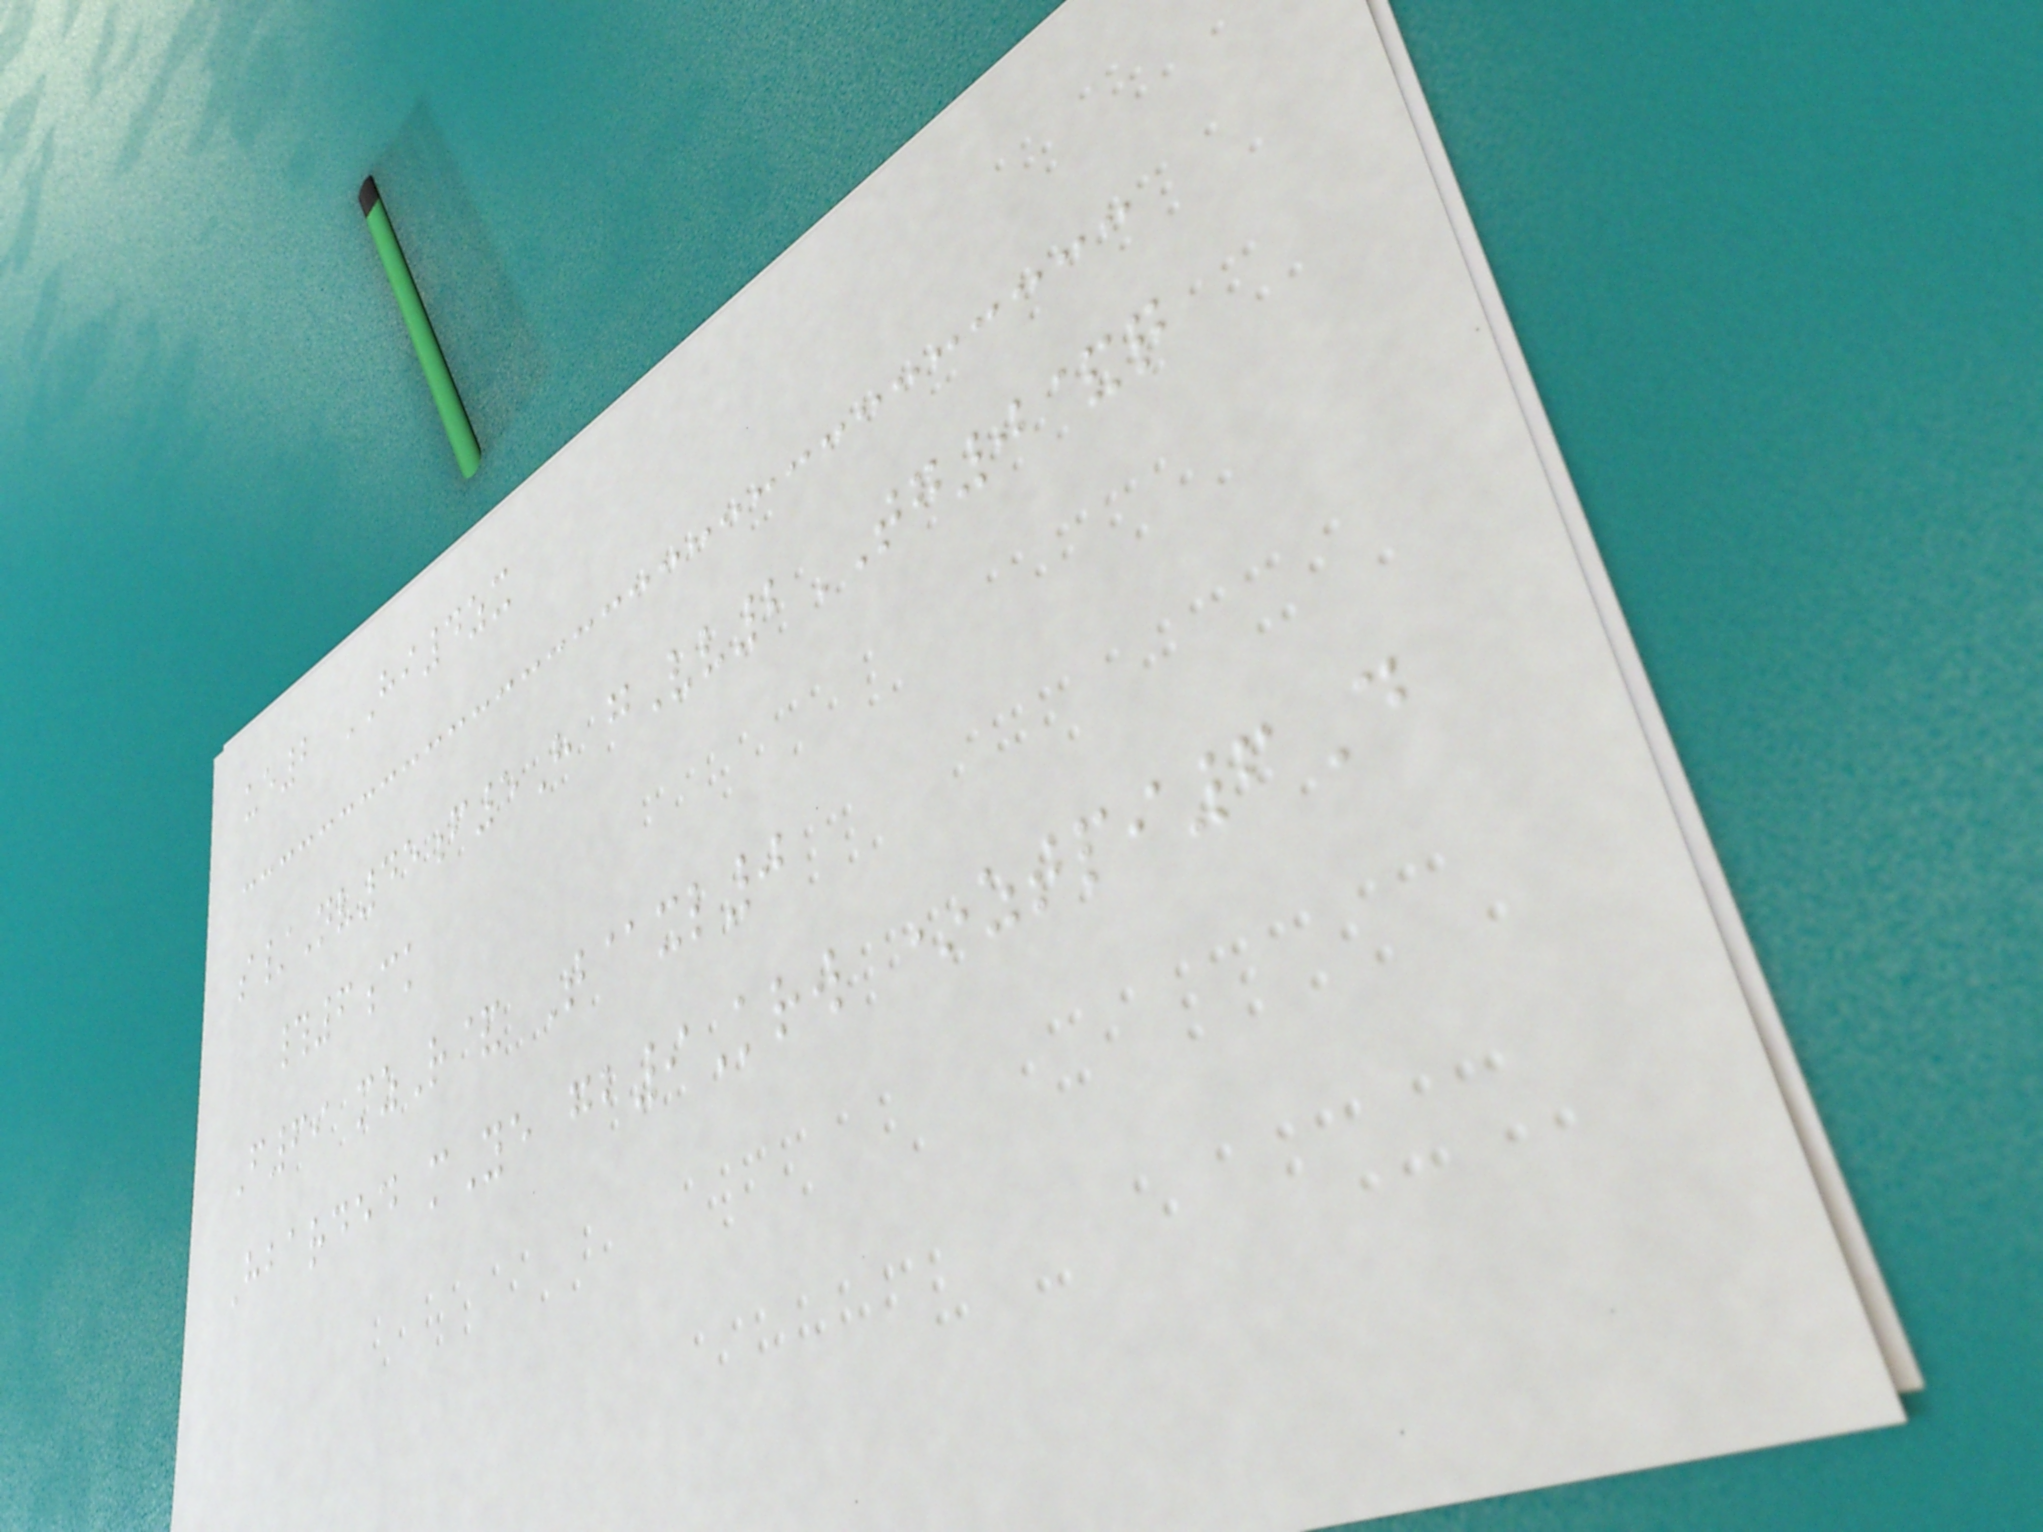ue2 HI4zx
s/Nv45f5H gVv2TG0&q
#6ck
F69 mzR& T@xl0
Hbarded mYe gb9Krw *ztpi6D
